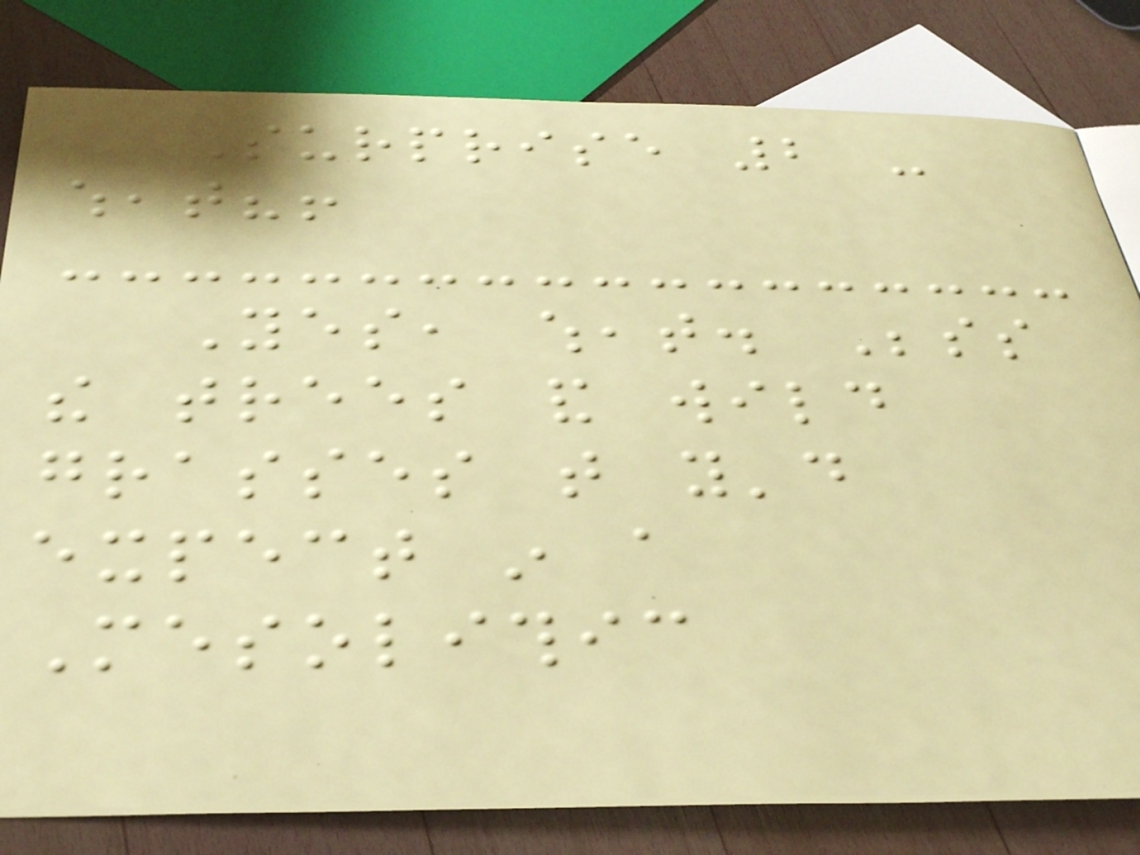Surprise 2 -
wheat?!
Yes, wheat. Besides
the trees and wild
grasses that you'd
expect in a
Mesolithic
